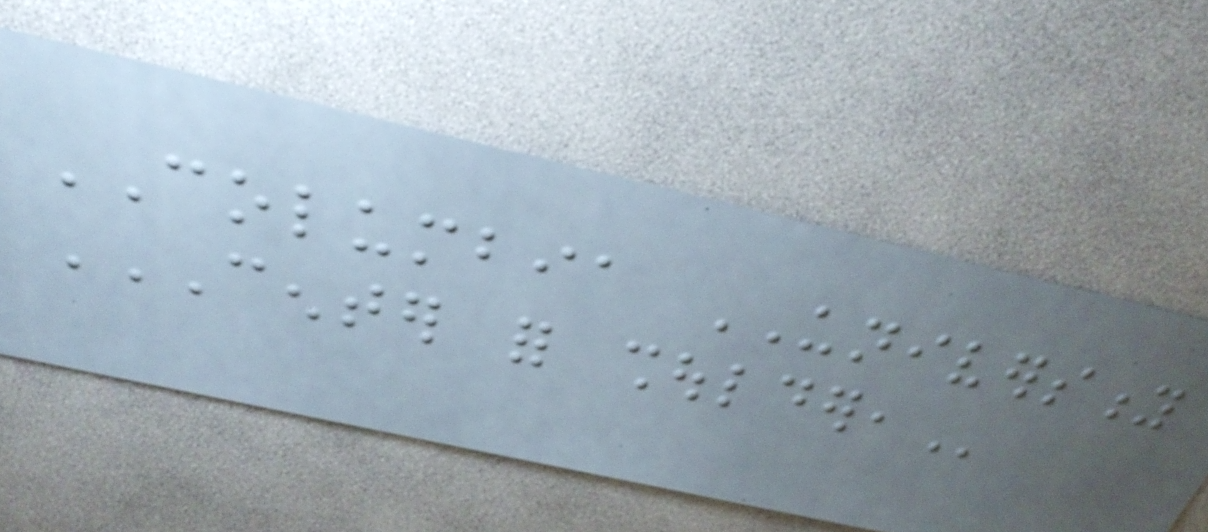COLUMBIA UNIVERSITY
CENTER FOR SHOULDER,
